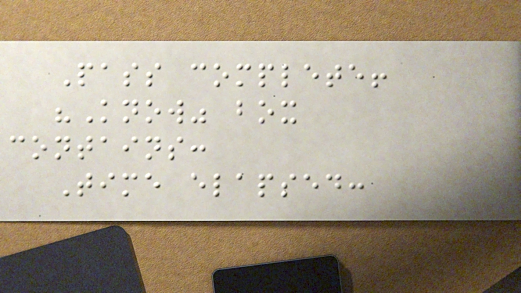Pass complete!
"Know" box
contains:
Time elapsed:
